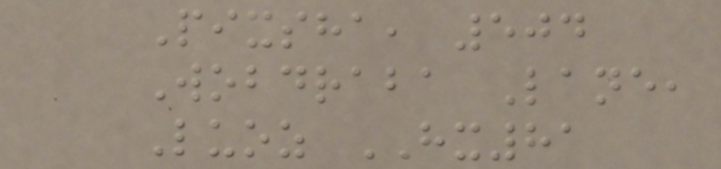Pixsha, 504
Wobdraba Lane,
Luoz HX81
